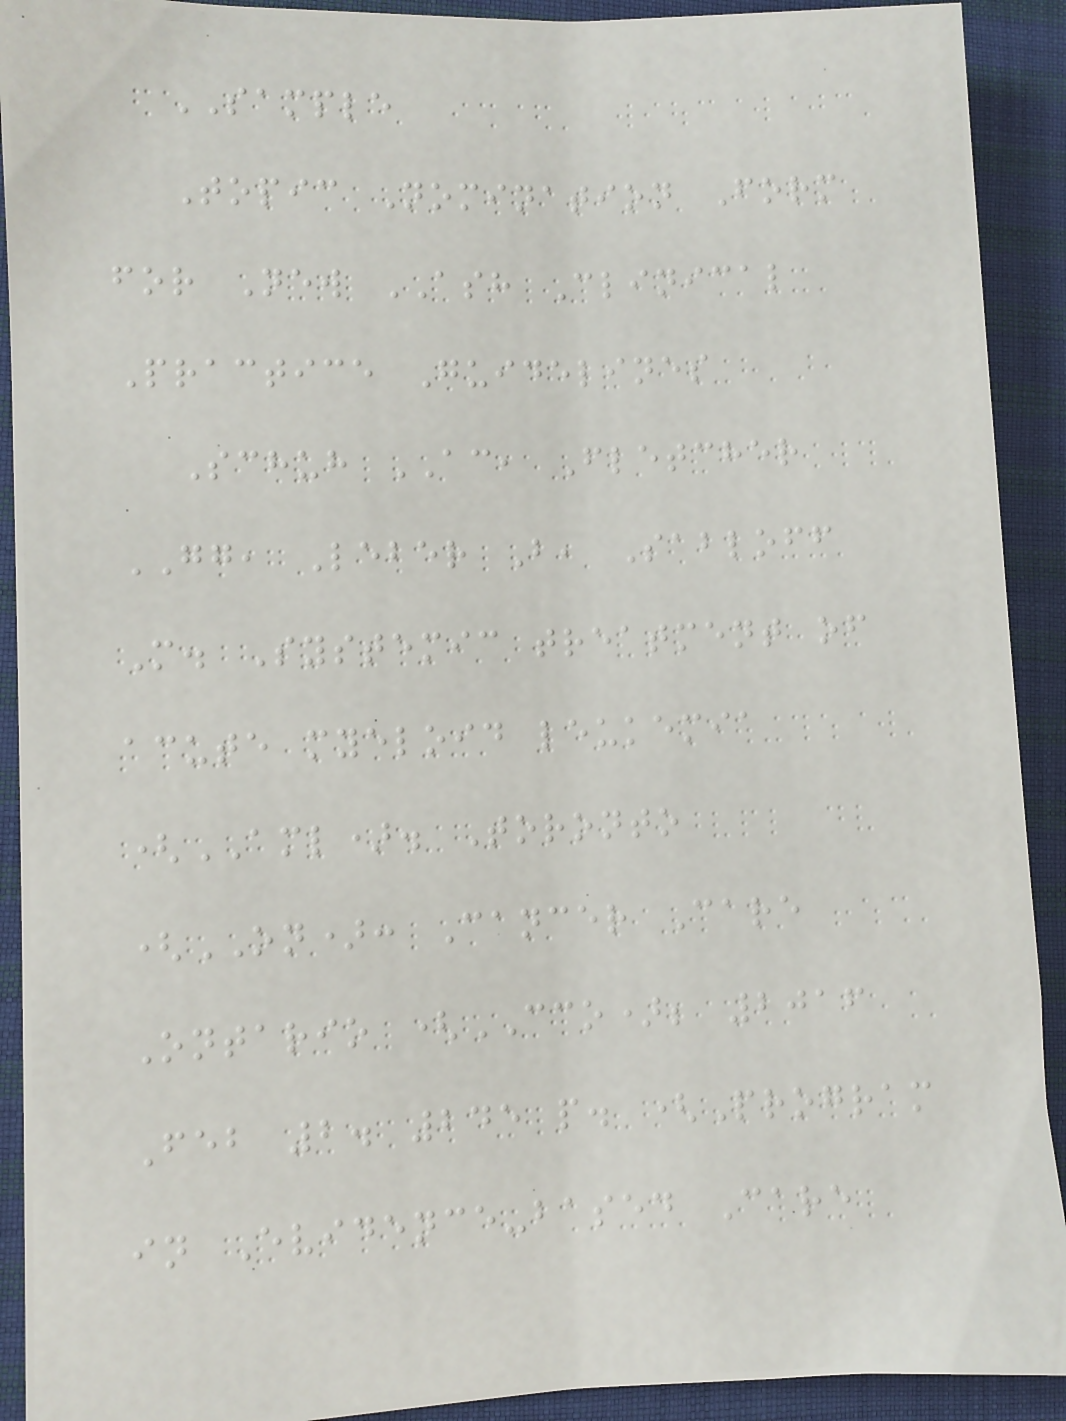SAMPLE
Topic Nomination Form
for New ASH Clinical
Practice Guidelines
Schuh AC, Fletcher
GG, Leber B, Sabloff
M. Systemic treatment of
acute myeloid leukemia
(AML). Toronto
(ON): Cancer Care
Ontario (CCO); 2016
Feb 2. 245 p. (Program
in Evidence-based Care
